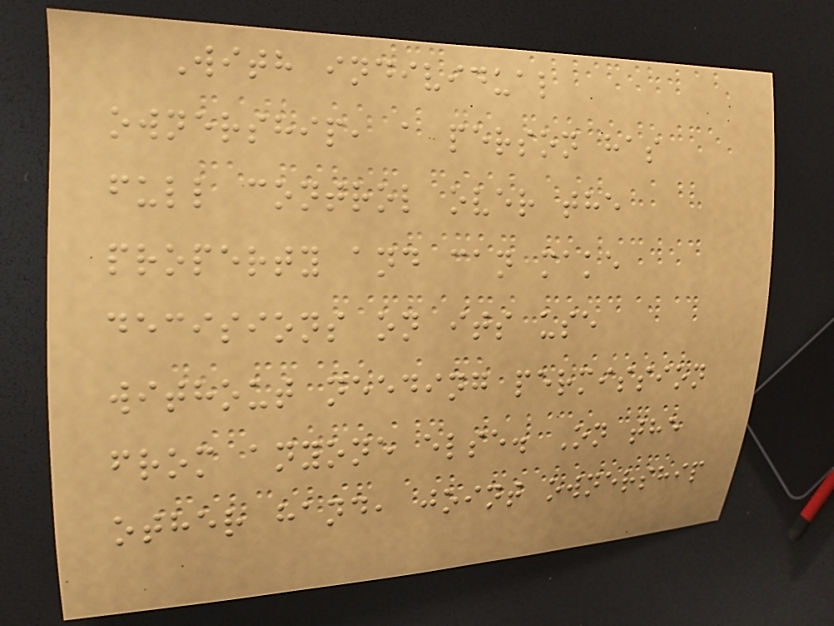With individual
ownership, a person has
full control over the
property and can make
decisions on its use
without needing permission
from anyone else. On the
other hand, joint ownership
